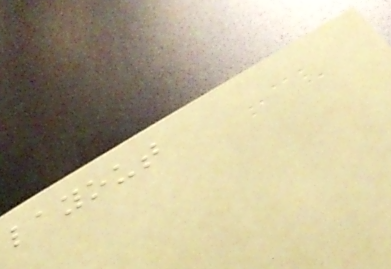layout
